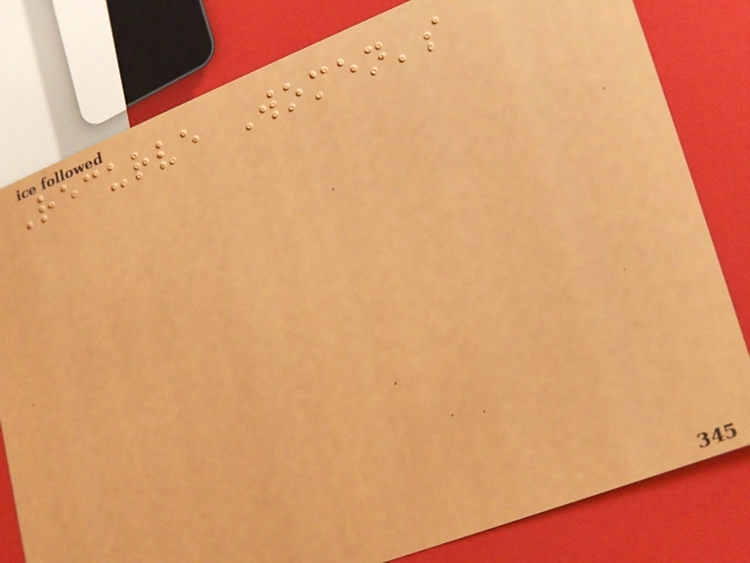Recurve Women's
